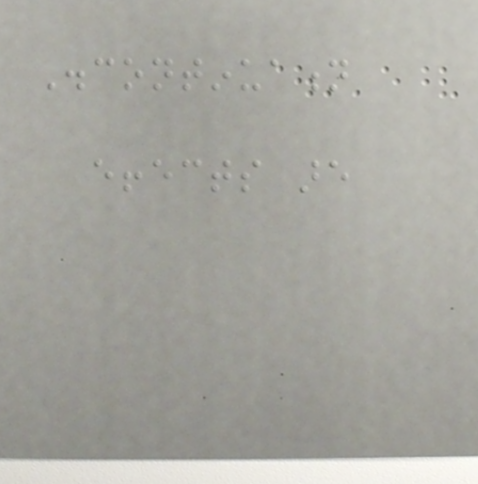Discontinuation
effects are
